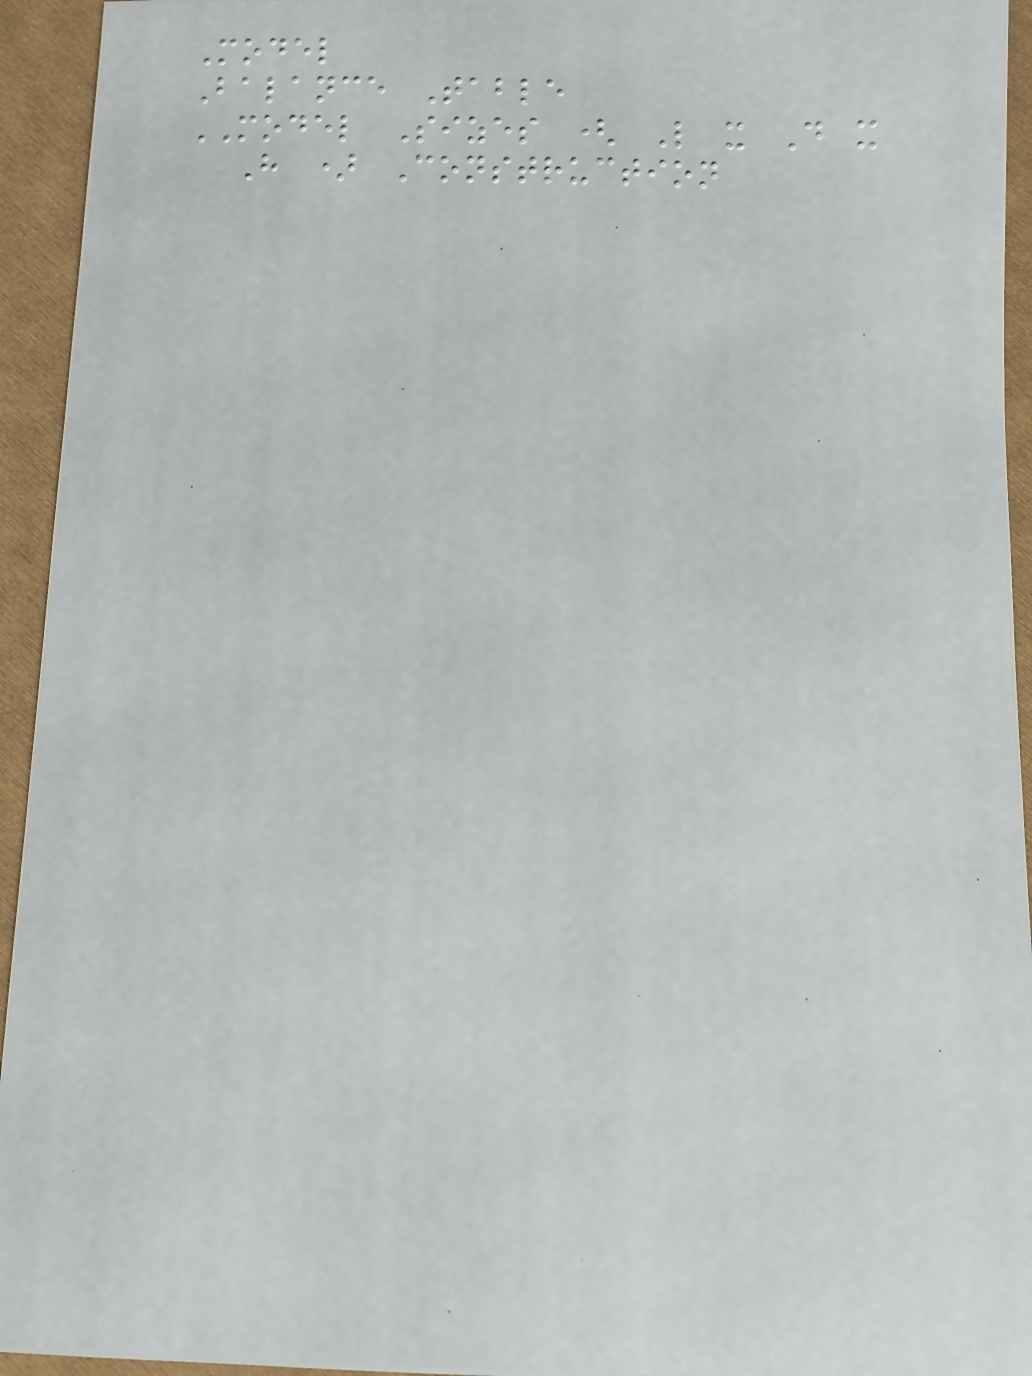Model
Balance Table
MODEL Sizes ( L x D x
H ) Construction
